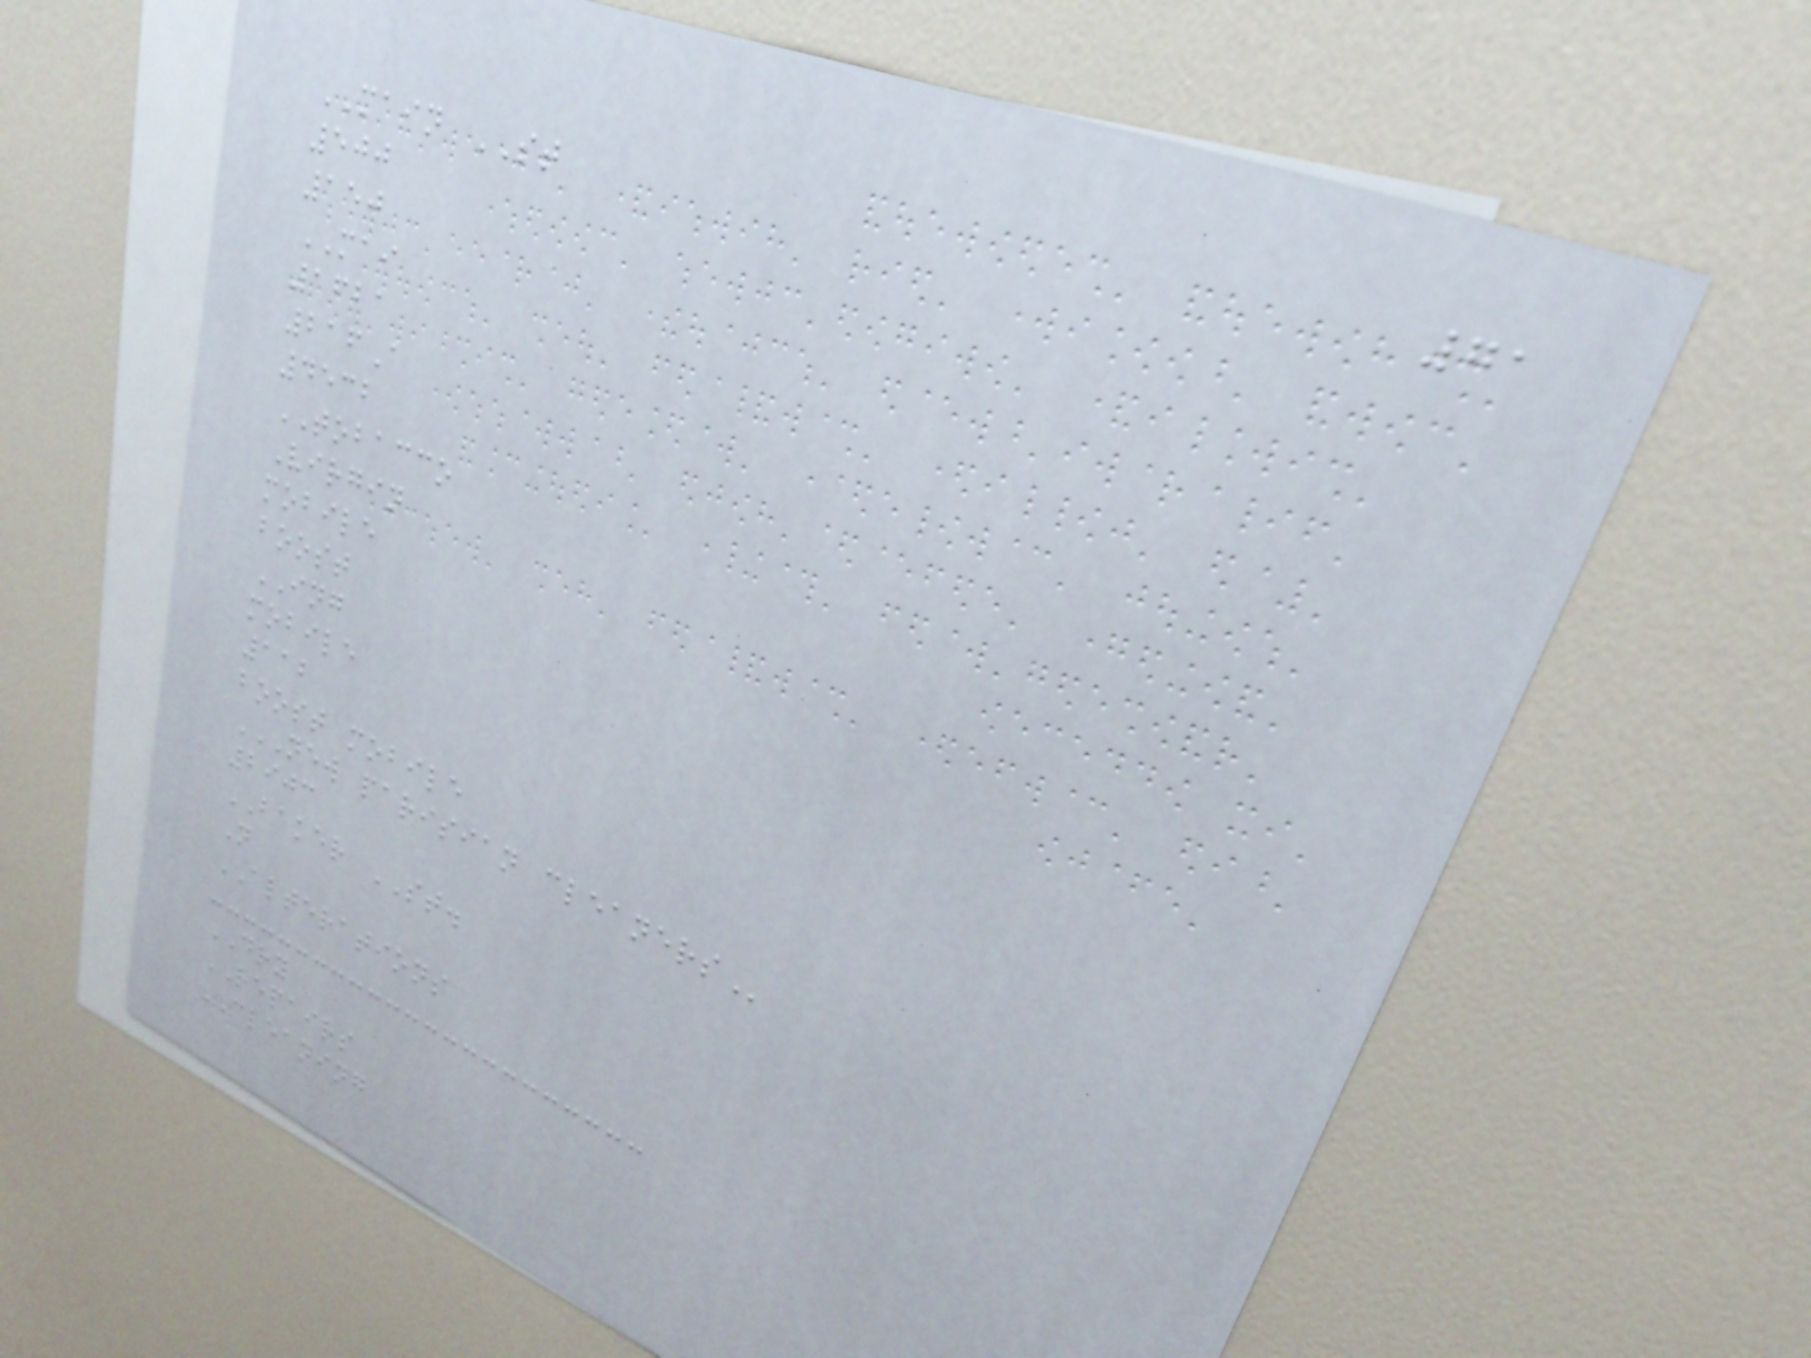71
MAIN ST
500
150
MAI
1621
216A
4532
TOBACCO
Virgin
mobile
boost
ING
mobile
112
boost mobile
NEW PARISIAN CLEANERS
2903
BAKER ST.
N
ALTERATIONS
DRY
REPAIRS
CLEANING
